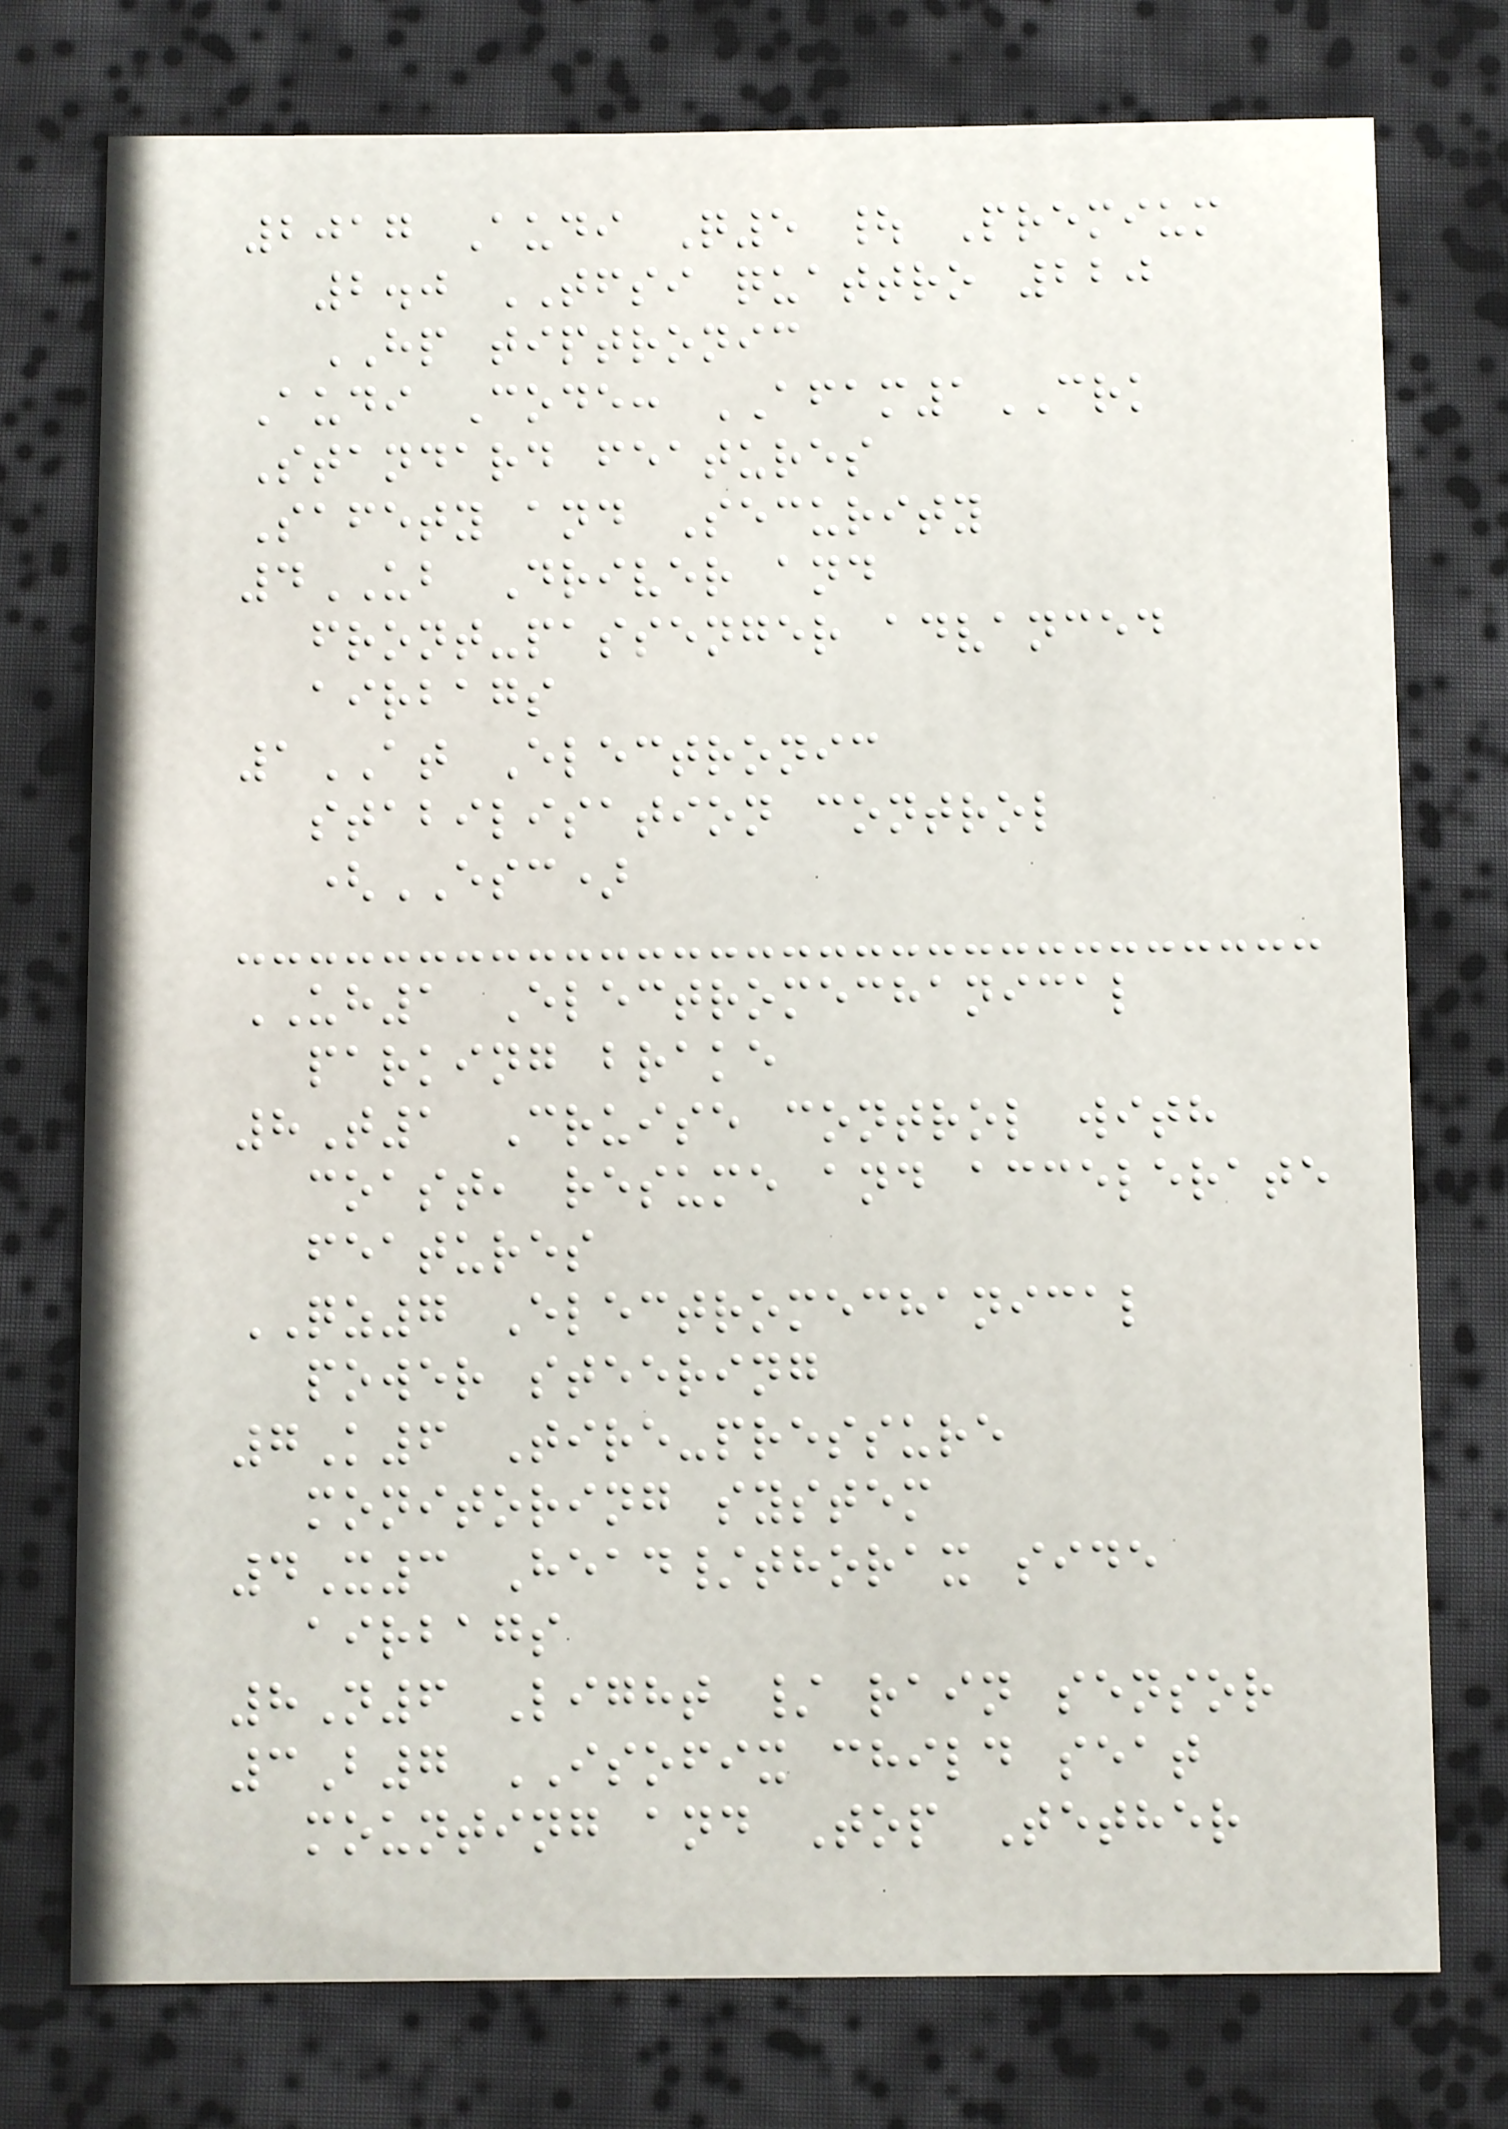2017 Audi Q5 | Premium
2.0 TFSI quattro 220
HP tiptronic
Audi Code: AFAM1CRK
Standard features
Safety and Security
4UB Driver and
front-passenger advanced
airbags
1AT Electronic
stabilisation control
(ESC)
UH1 Electromechanical
parking brake
8T1 Cruise control with
coast, resume and accelerate
features
QZ7 Electromechanical
power steering
7K6 Tire-pressure
monitoring system
4X3 Head/thorax side
airbags
8N6 Light / rain sensor
3B7 ISOFIX child seat
mounting and Top Tether
